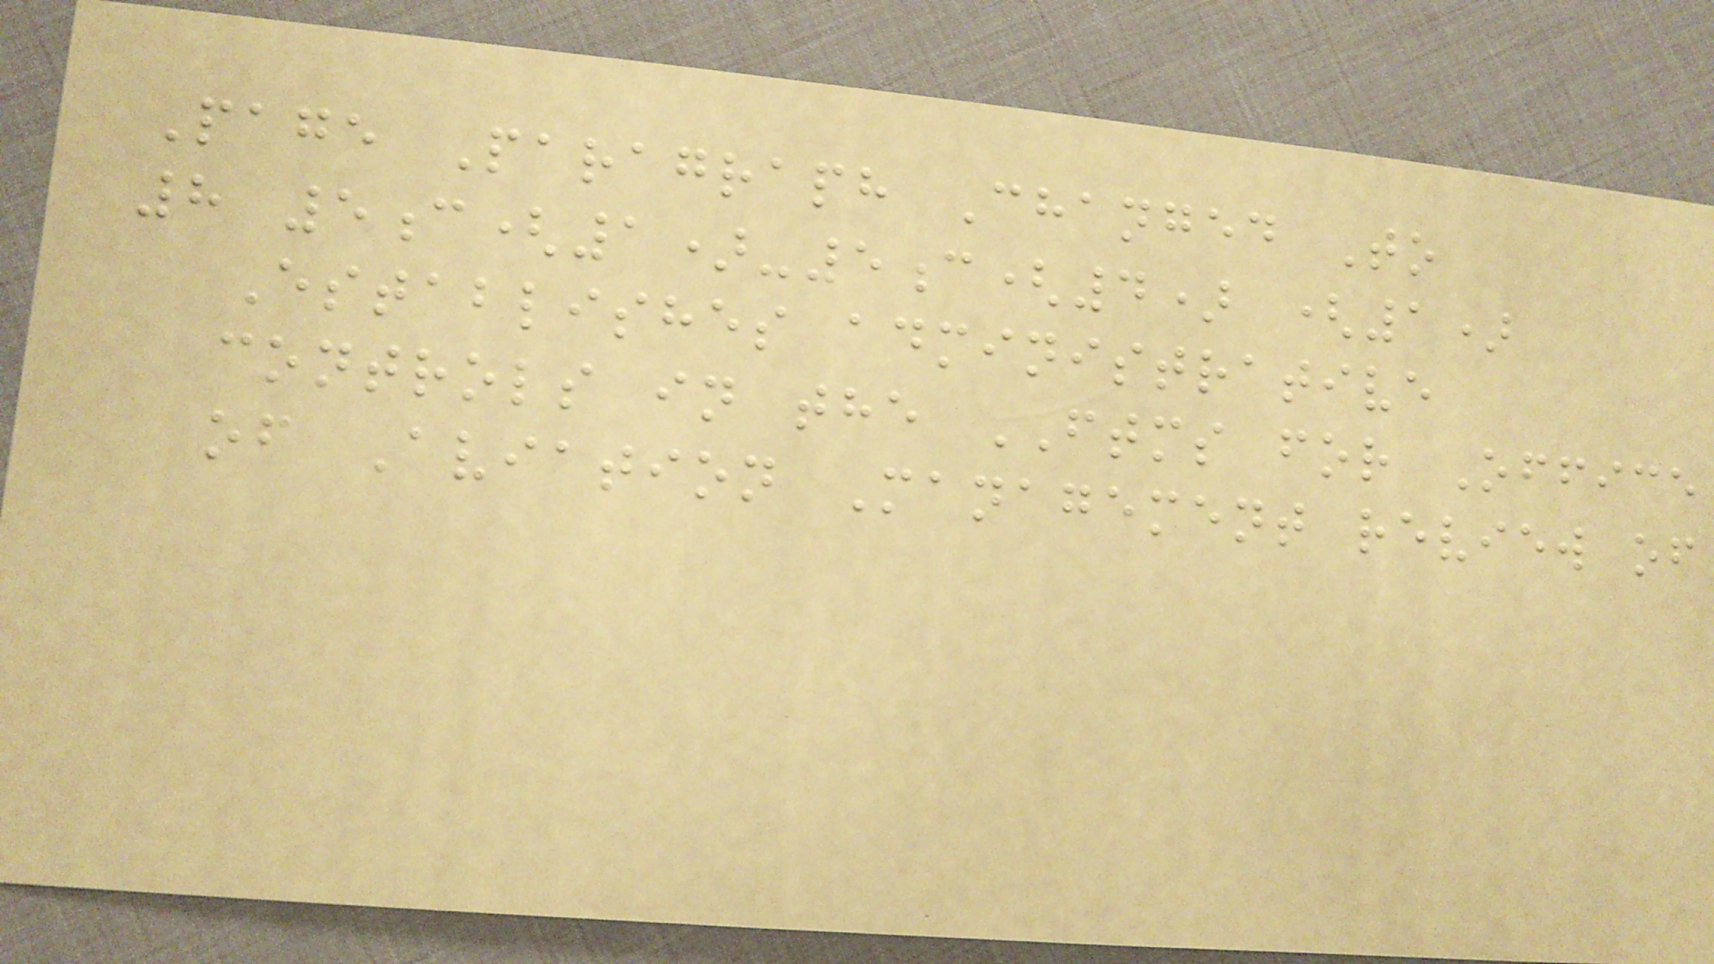Page Paragraph Changed To
8 5c(1)-5c(4) (1)
Establishes administrative
controls in the FTMS for Office
of Aviation Management review of
